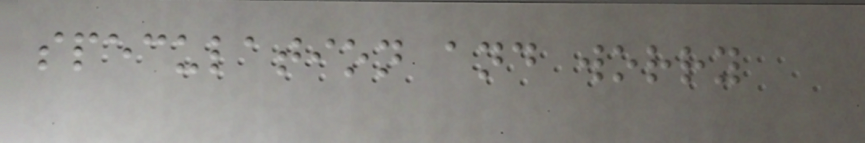speculation and worry
